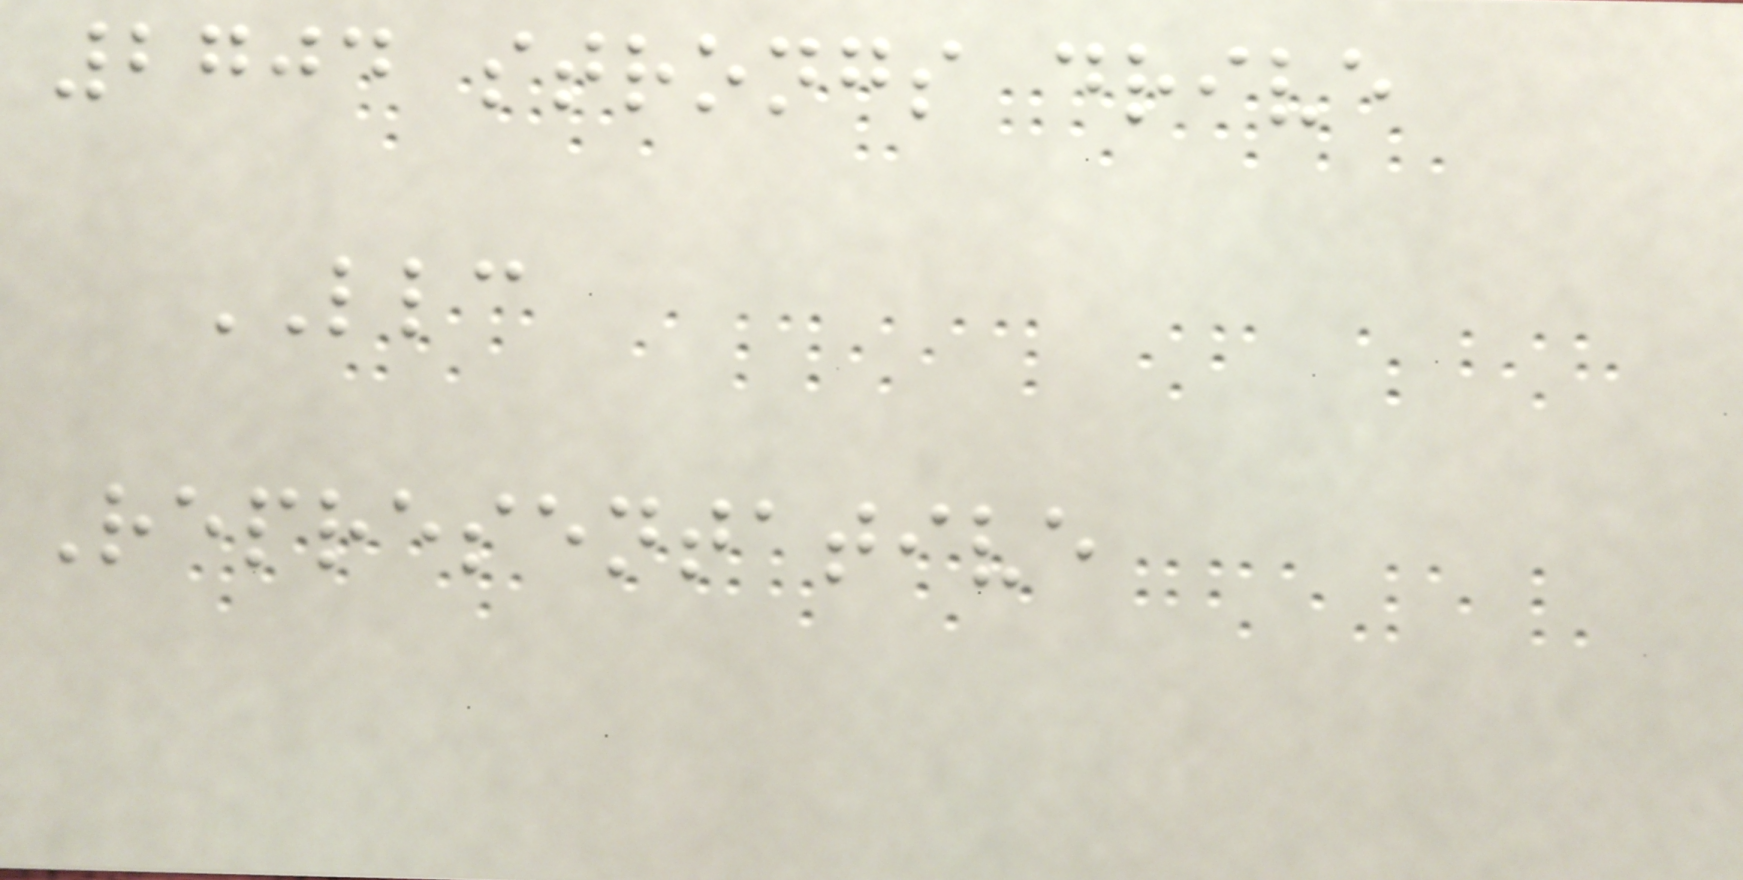2704 strongs drive
LLC
Representative
